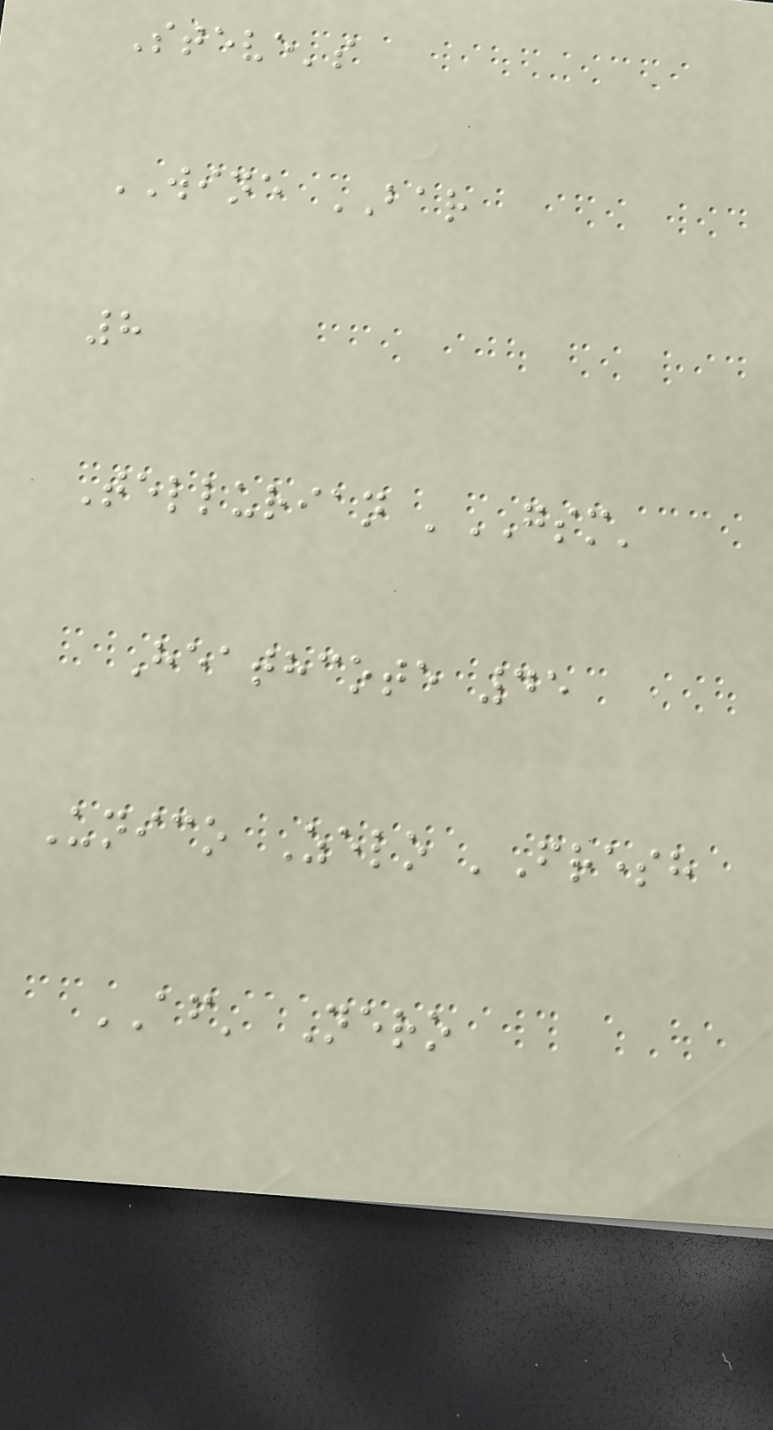Steve's
WINE BAR
8
Tellurian 'GSM'
Heathcote 45
Unico Zelo 'Fresh
AF' Nero
